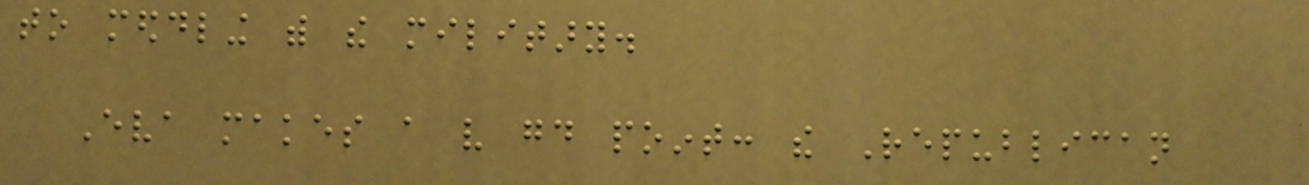to meddling with the military.
Eva makes a very good point: the Republican
